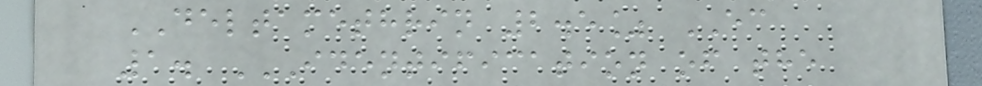DELTAMETHRIN 2.5% EC
1. IDENTIFICATION OF THE
